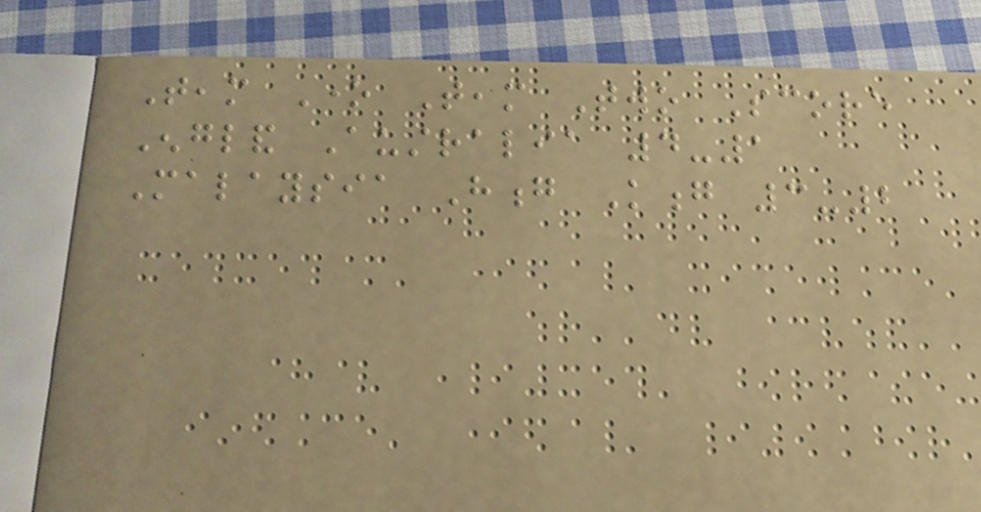Team One Team Two Score
England Australia 4-1
Malaysia Hong Kong 3-2
